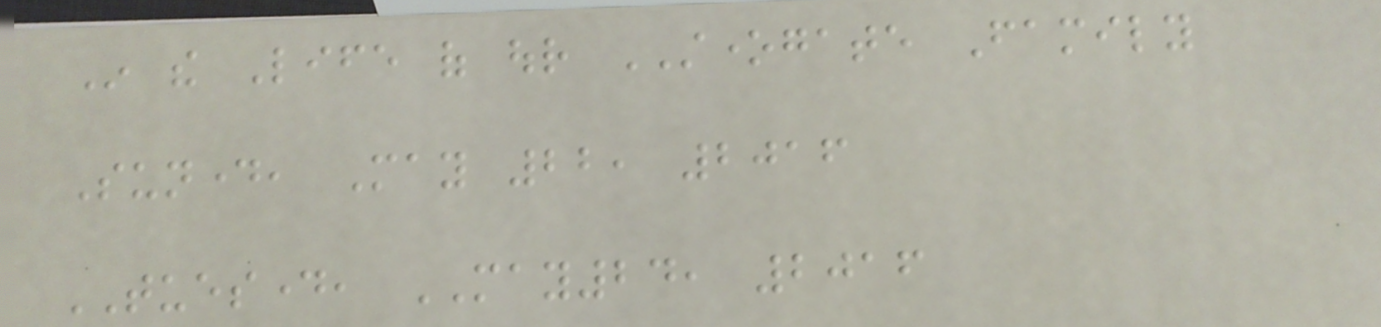In the Life of our STONEGATE Family
Sunday, May 22, 2016
TUESDAY, MAY24, 2016
